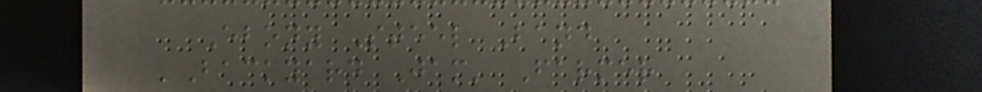Ebony Steel Band
'Backyard Jam' Farmer
